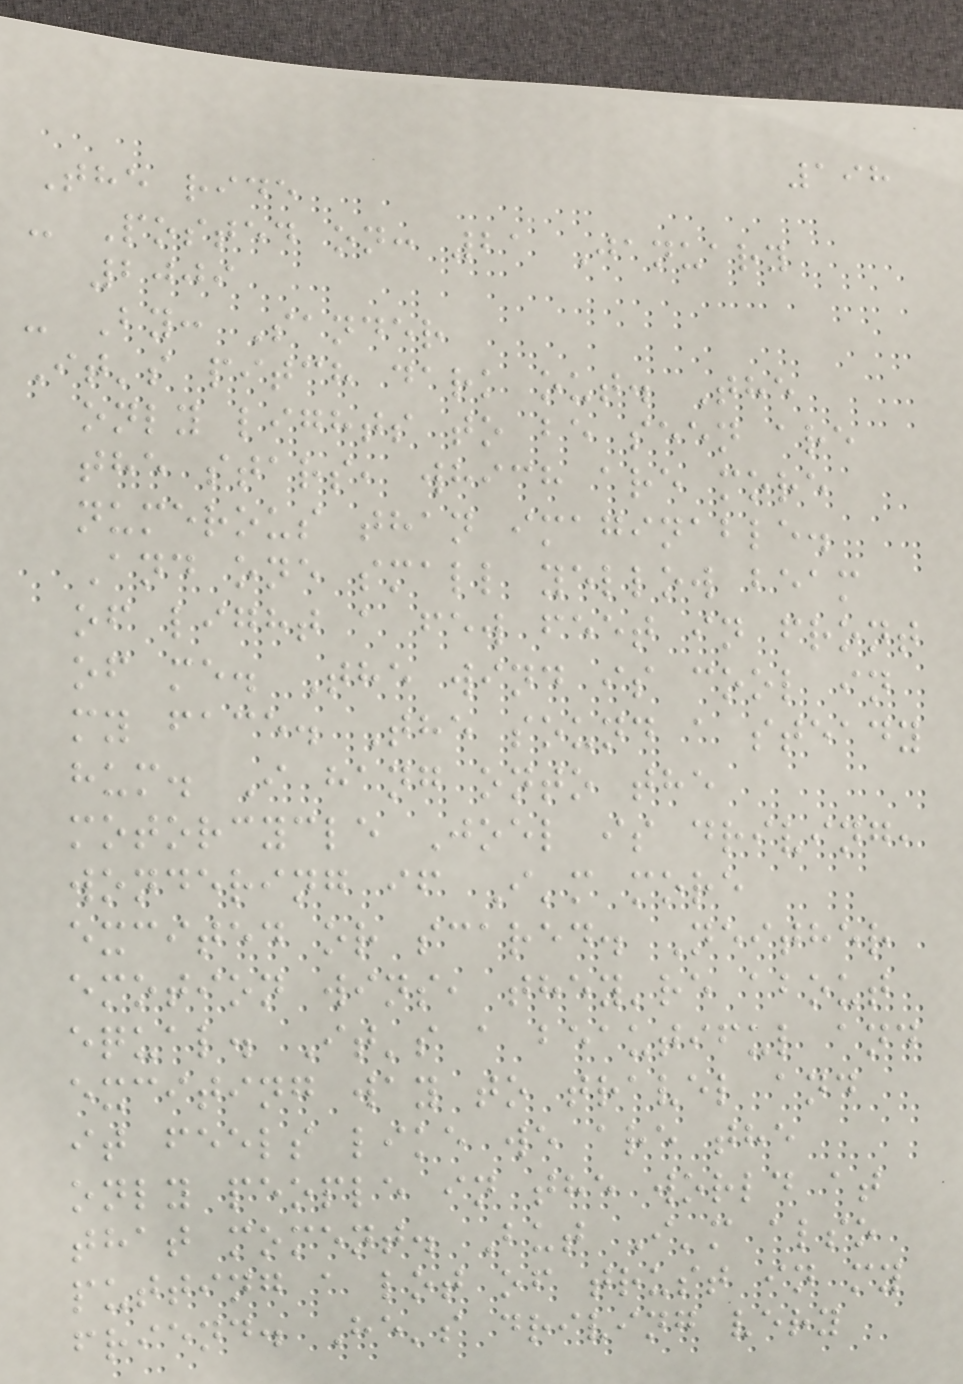198
The ride
- Posted on: 21 January
2009
- By: Sander
It's pitch dark out. The
only lights to be seen are
the stars, which are more
numerous than imaginable.
And one small yellow beam
of light a few feet in front
of me. The wind is cool in
my face. The sound a steady
hum. I hang onto the
motorcycle Joel is driving,
wondering if I'm more
excited or scared. Neither
emotion wins, they're about
equal. It's a beautiful and
exciting way to travel and
it feels like we are the
only people in the world at
that moment. But I'm also
putting a lot of trust in my
friend. He's driving very
